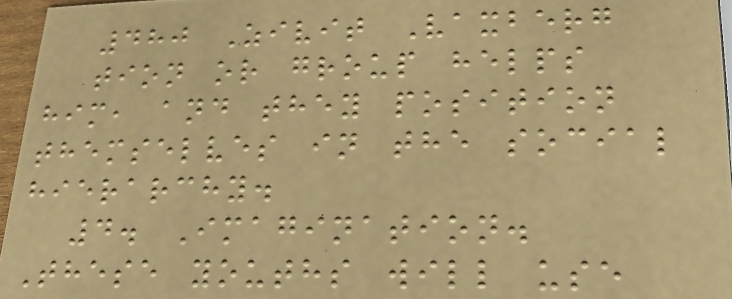480 Zivit Vaxberg
tion or group helps
him, and they position
themselves in the social
hierarchy.
4. Imagination.
These youths will use
